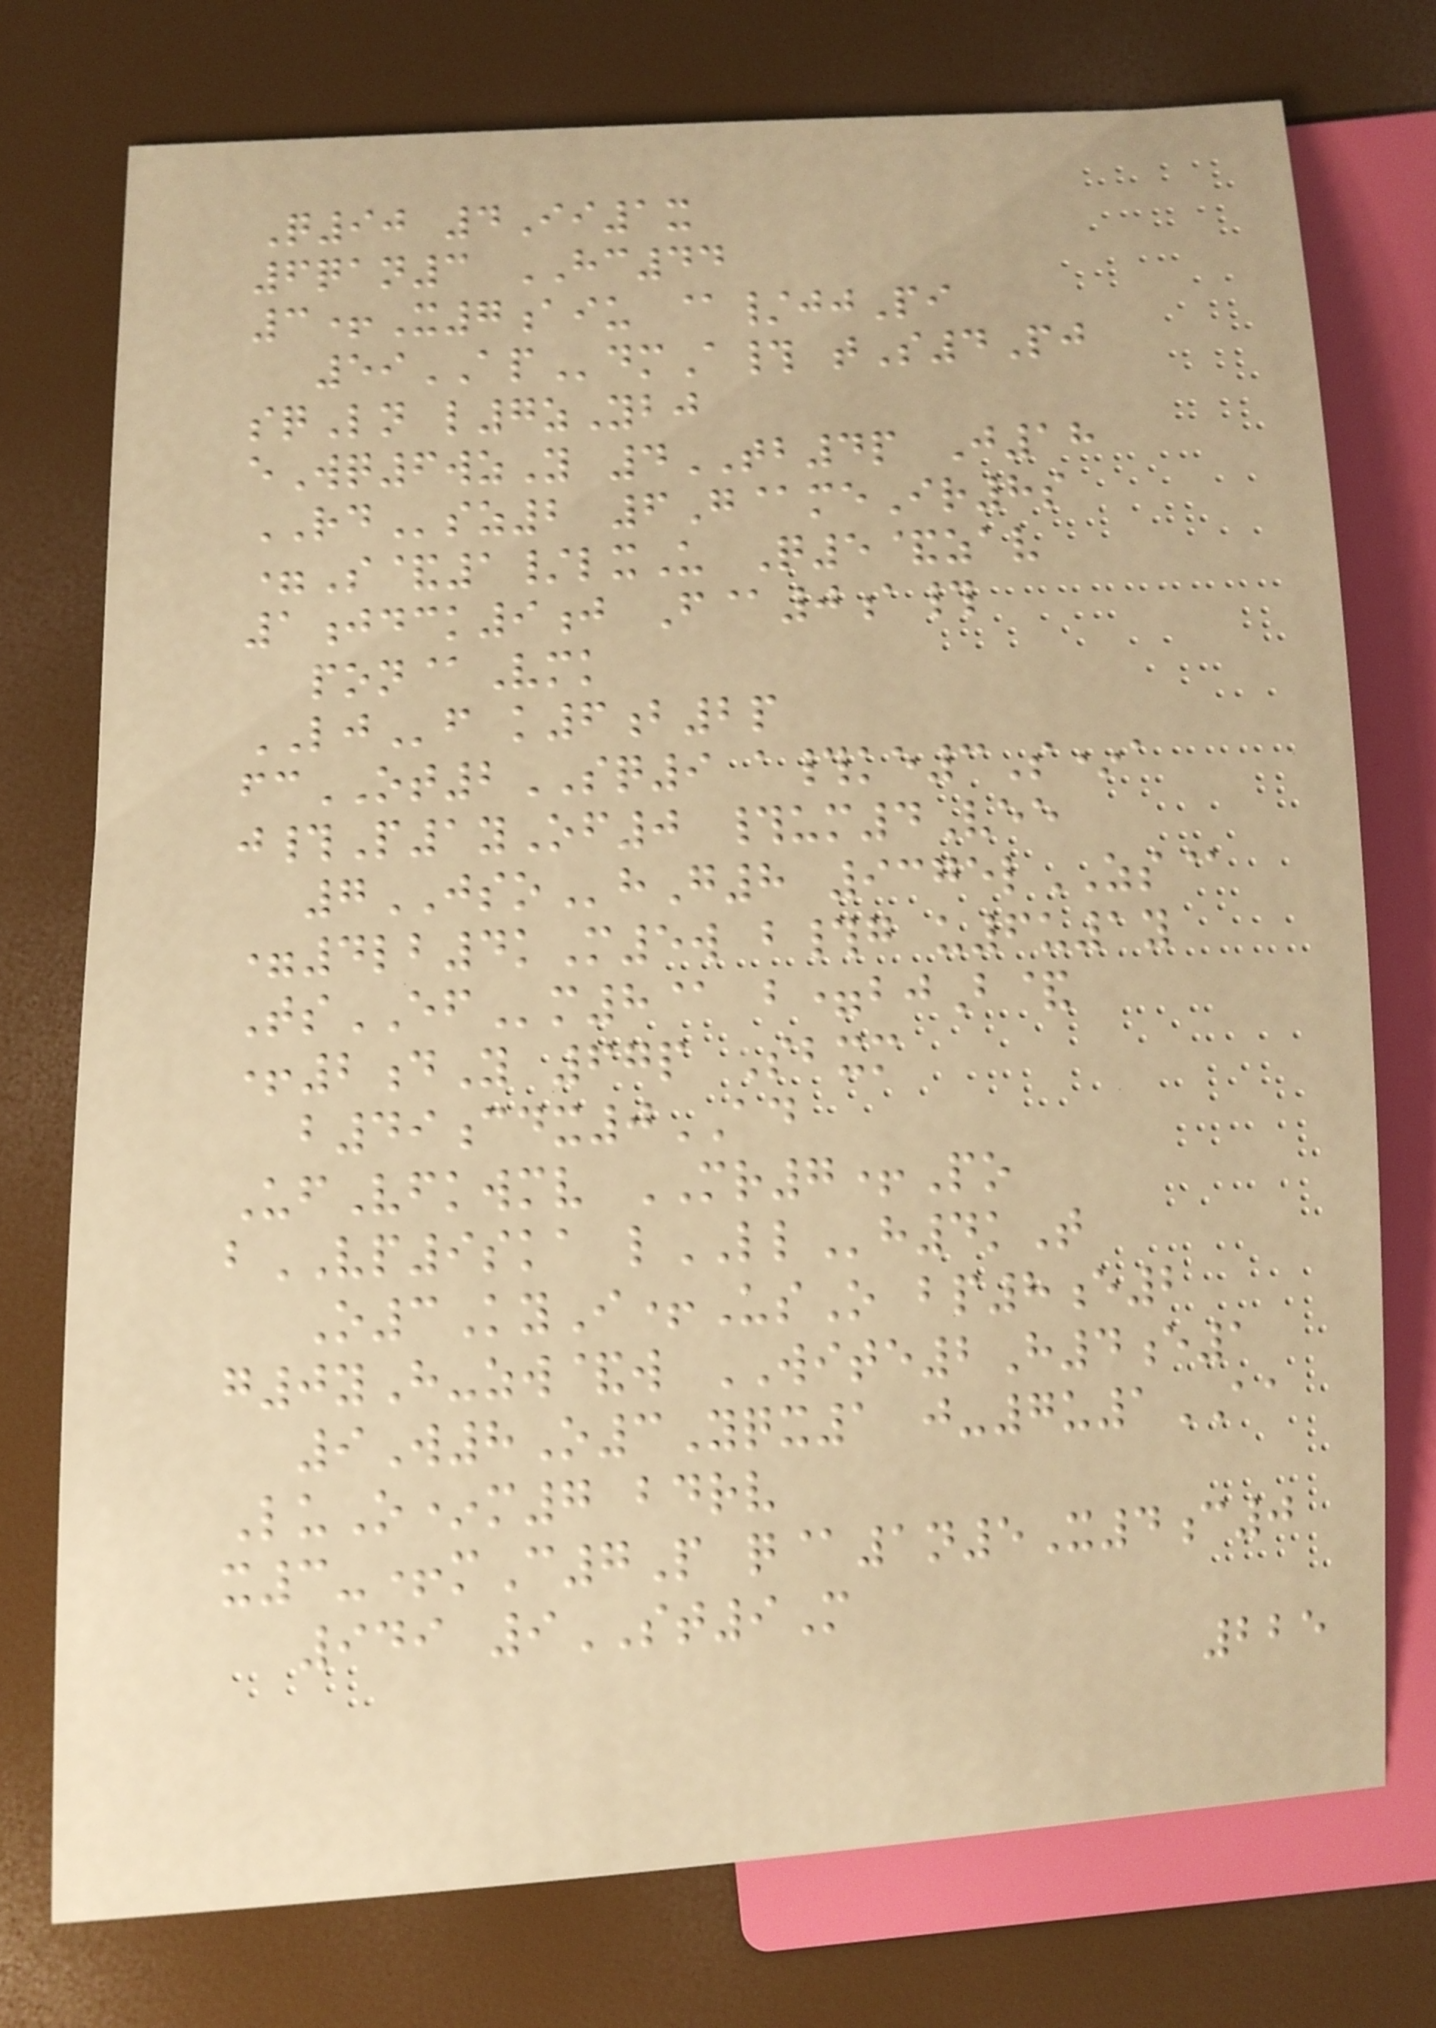Q90 4Ii1x
6qan3 HC44
3+X7aiu @/jjPi
59APdmA# tS4Pj
sqLn l7zYbj
eWq6wzY 4TB4p J18
RDsz2 6G@meIr8s
=S&1/lxU Q5&zav
1jdck9j F@0a#
pon@Vmk
LJf k6b2p
fcOT2SQ9 a#ke3S*a
j#P1yOf0 #um4Vee
7JSOhG8 9375lZS@
=4lb4kM5w b#g u6u1y
TsEFm8@ b=bjB&
+2dY 67p Sbxm
b49cdx0AD
UfVfkwmv MR7+Po
bVP9ska lLLh4kT
O3KyI+UsO bp8e2
g0yH-zw&w WITE2H4e1
9W8O3Yqx1 j-7u1AA
LuO*m7 bdrv
x3-+mC7P q@1n5X4c0
949 9ST9M
225
